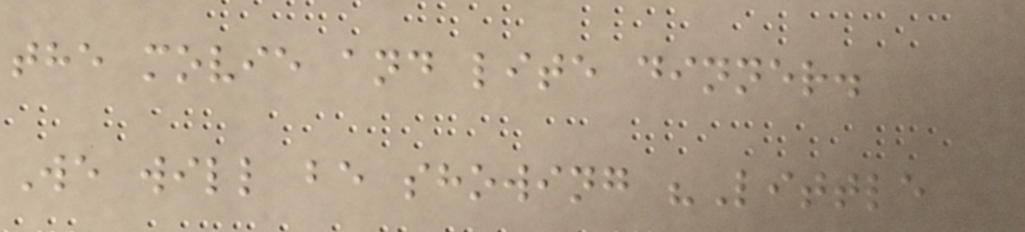the movie and lite dinner.
We will be showing "Little
